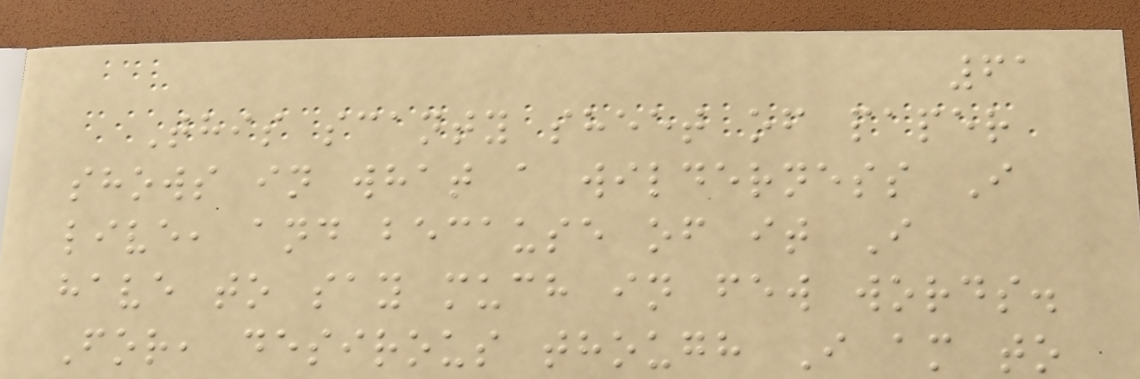61
This scanty sheet of paper
shows in what a wilderness I
live, and because of it I
have to say much in few words.
For, desirous though I am to
